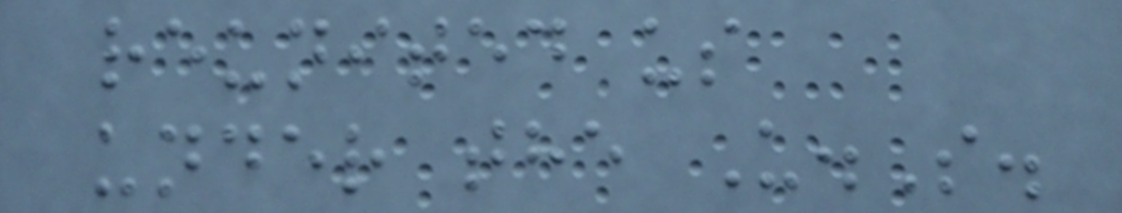reunited us
under the U.S.
